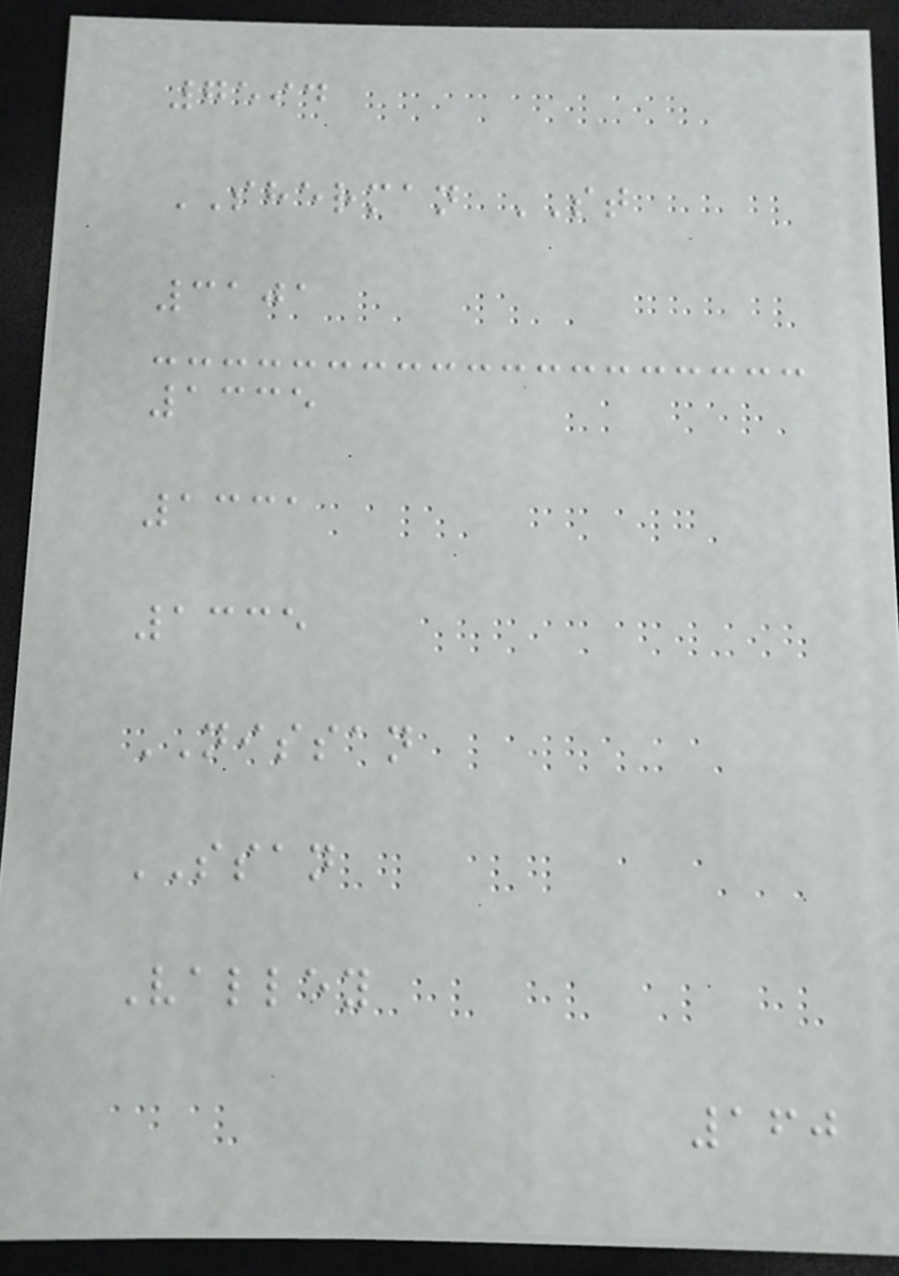7594
SHERMAN ST
3101
1335
1331
1335
NISSAN
SSAN
Valley
160
